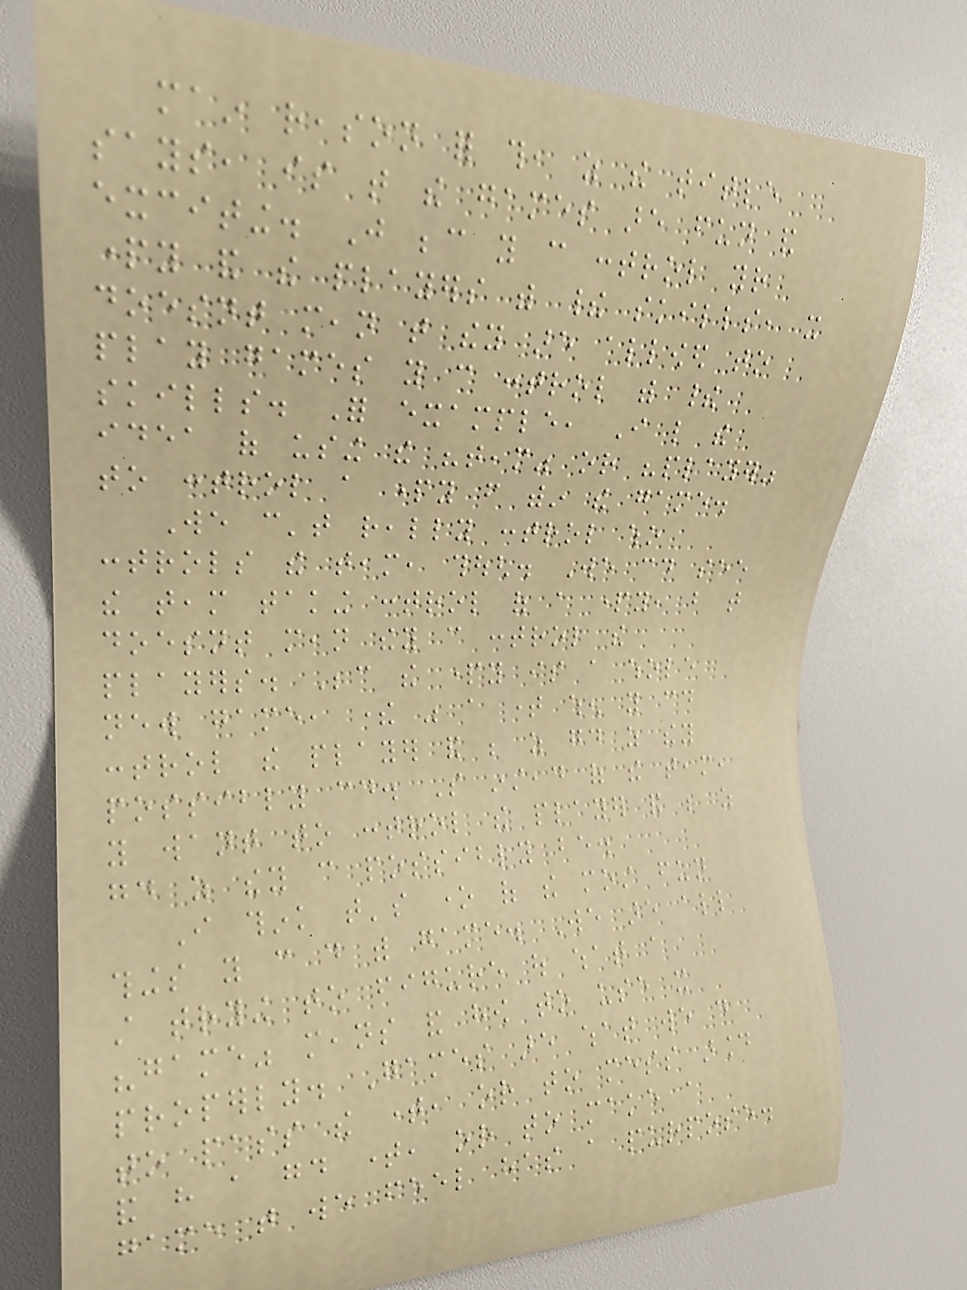main reason for this, as the title
says, is that the games are fun and
exciting. Just because you can control your
party and the players with their skills, it
doesnt mean that they are allowed to
play games you can control with their
skills. For example, I like the
idea of using the "team" or "player"
to control a party from within the game.
We can't really control who
controls the team, though. We could see
the team taking control of a party, but that
doesnt mean they can control the
players. Because the party is a whole
new game, there was a time when you could
control the player and be as good as they
possibly could. So instead of the team,
you want to control the player and be as
good as they can possibly be.
I think that's one of the most fun
things you can do with game. We are all
still trying to figure out what a
"game" means and how to use it
properly. Games are what we do
to pass the time, or to mess around
and have a good time, or to make a
game that we feel has a purpose.
